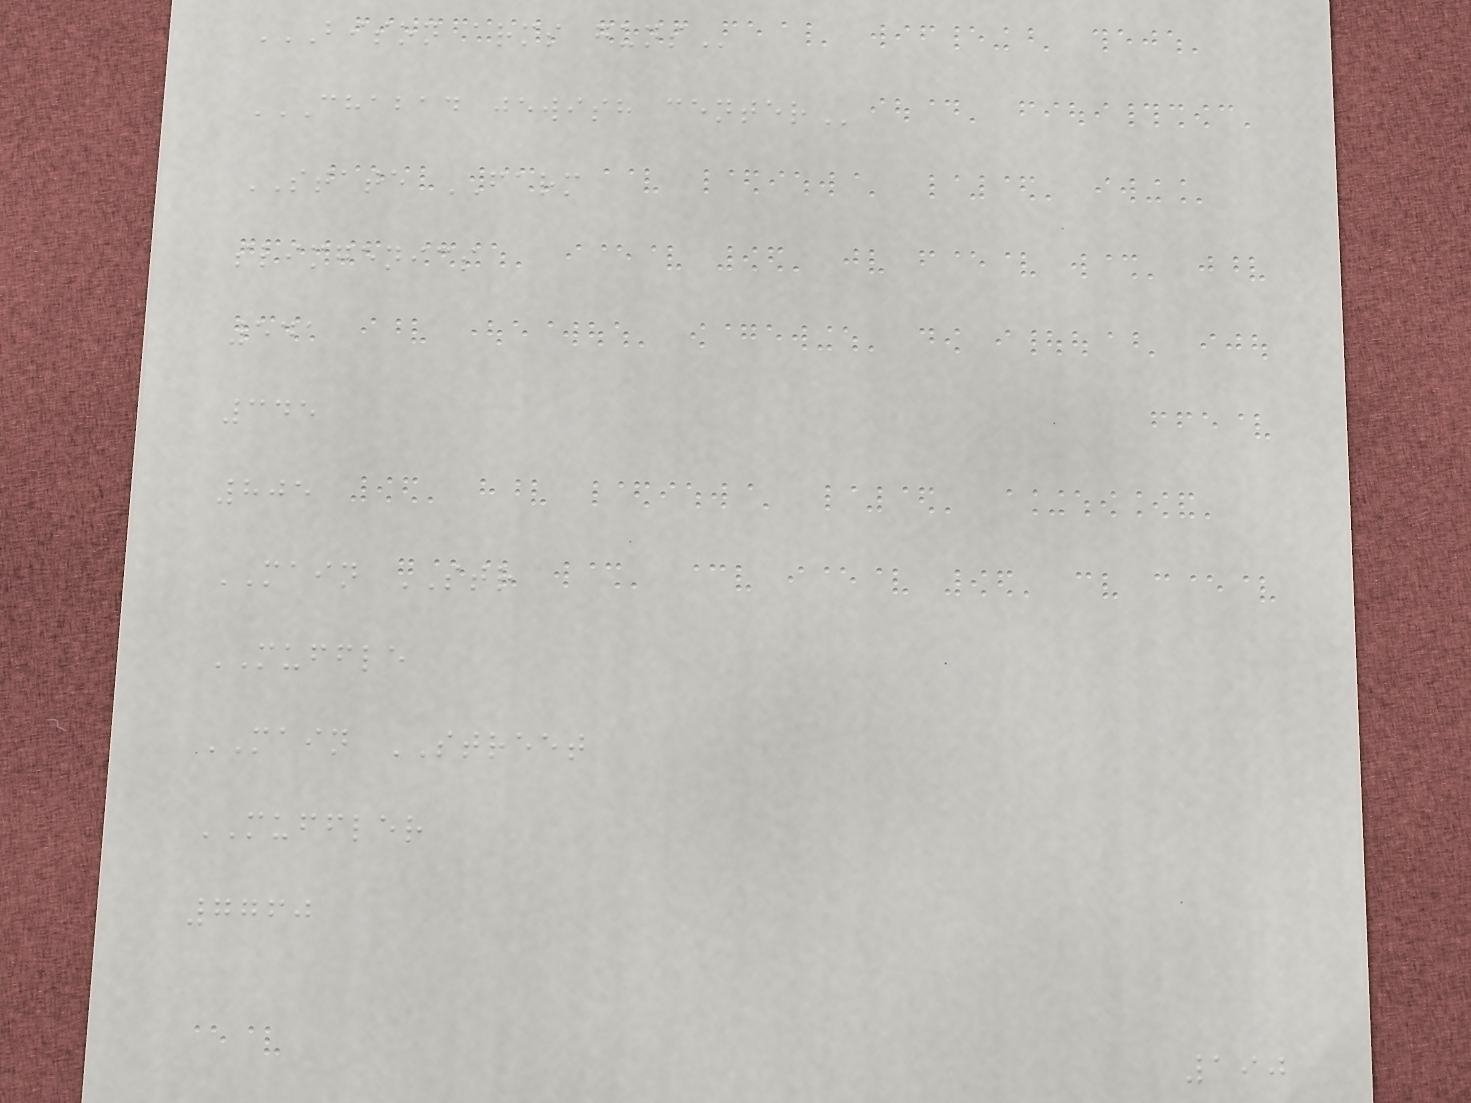BISON ARMS GUNS
CHABAD JEWISH CENTER
STATE FARM
slimgenics
541
345
805
MAIN STR
MUFFLE
MAIN STREET
MUFFLER
7760
190
